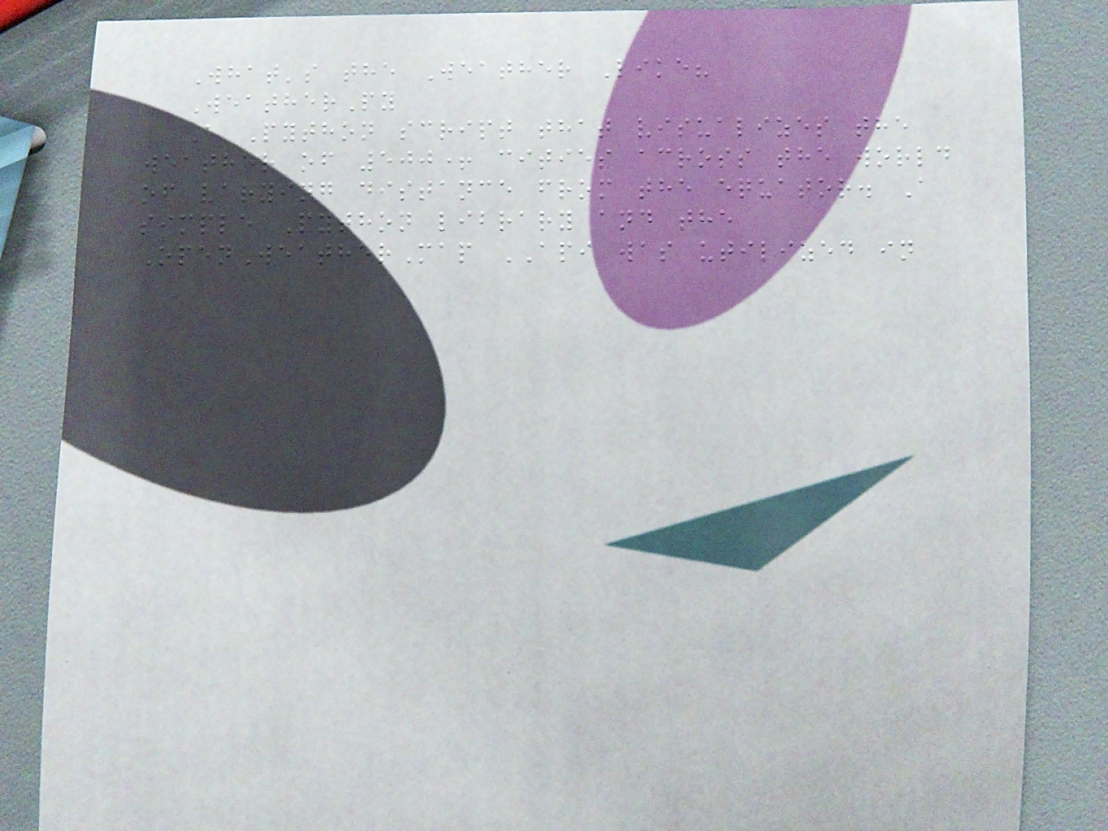What's the Weather Like?
WeatherPy
A Python script that visualizes the
weather of 500+ cities across the world
of varying distance from the equator. A
simple Python library and the
OpenWeatherMap API was utilized in
